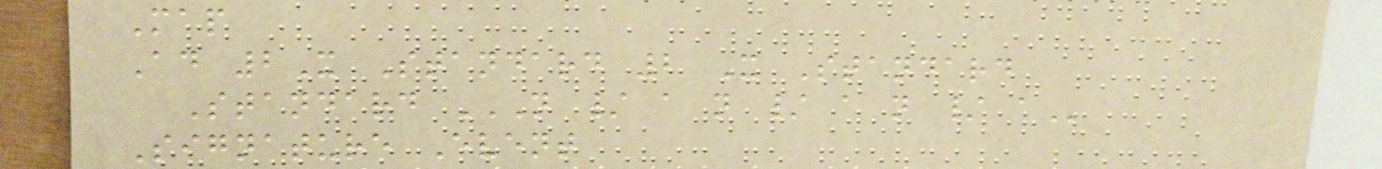Map
Ad 2X Standard 2 X Standard
Standard N / A N / A N / A
Signature Event
